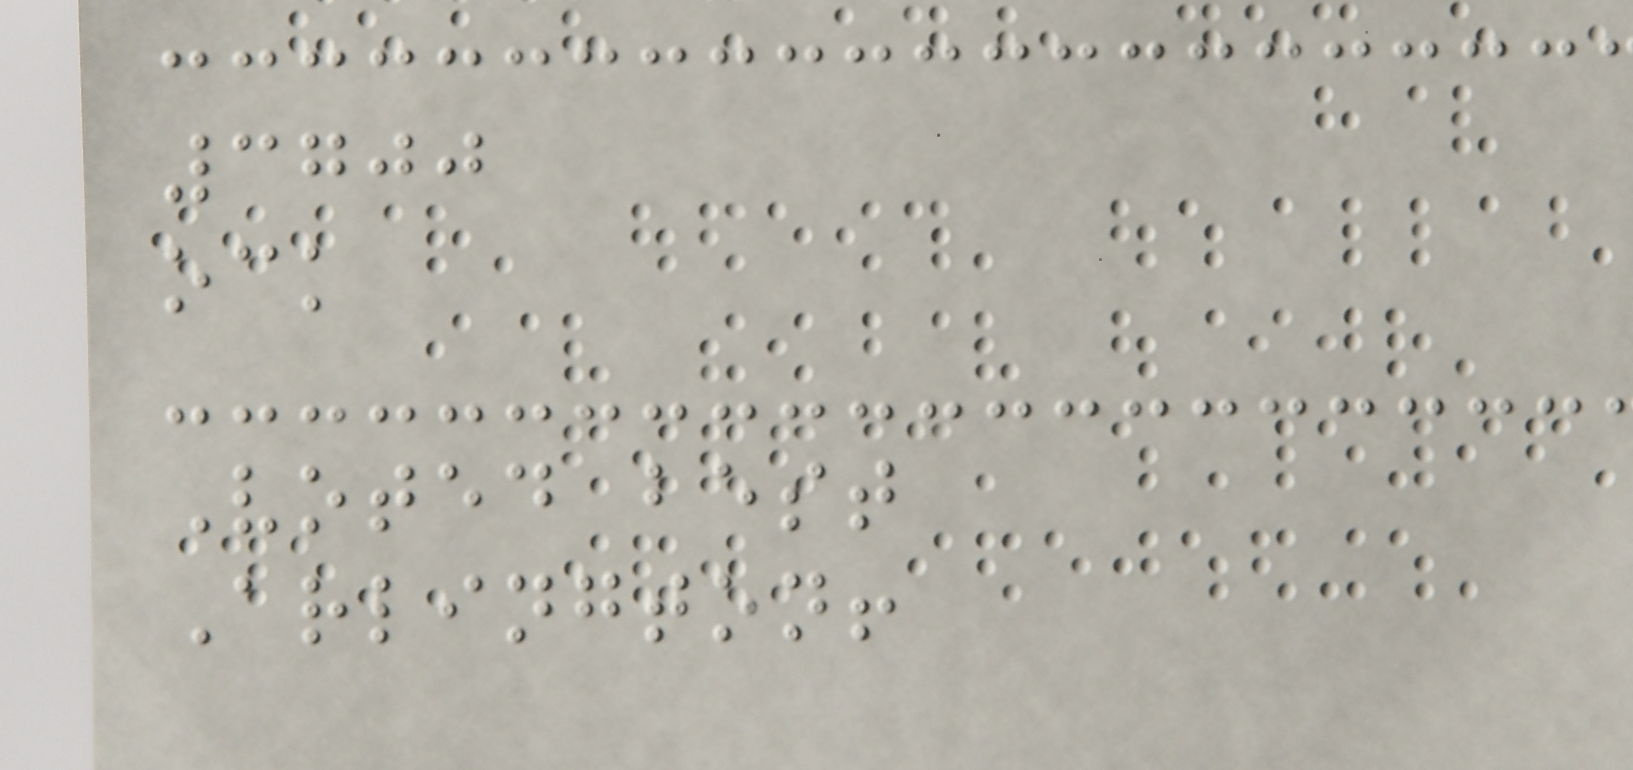3700
ock
Voted best
Arlington!
